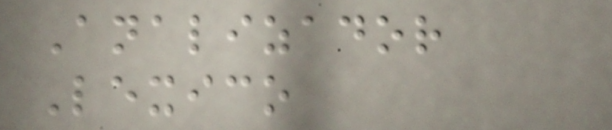Analizador
Lexico
